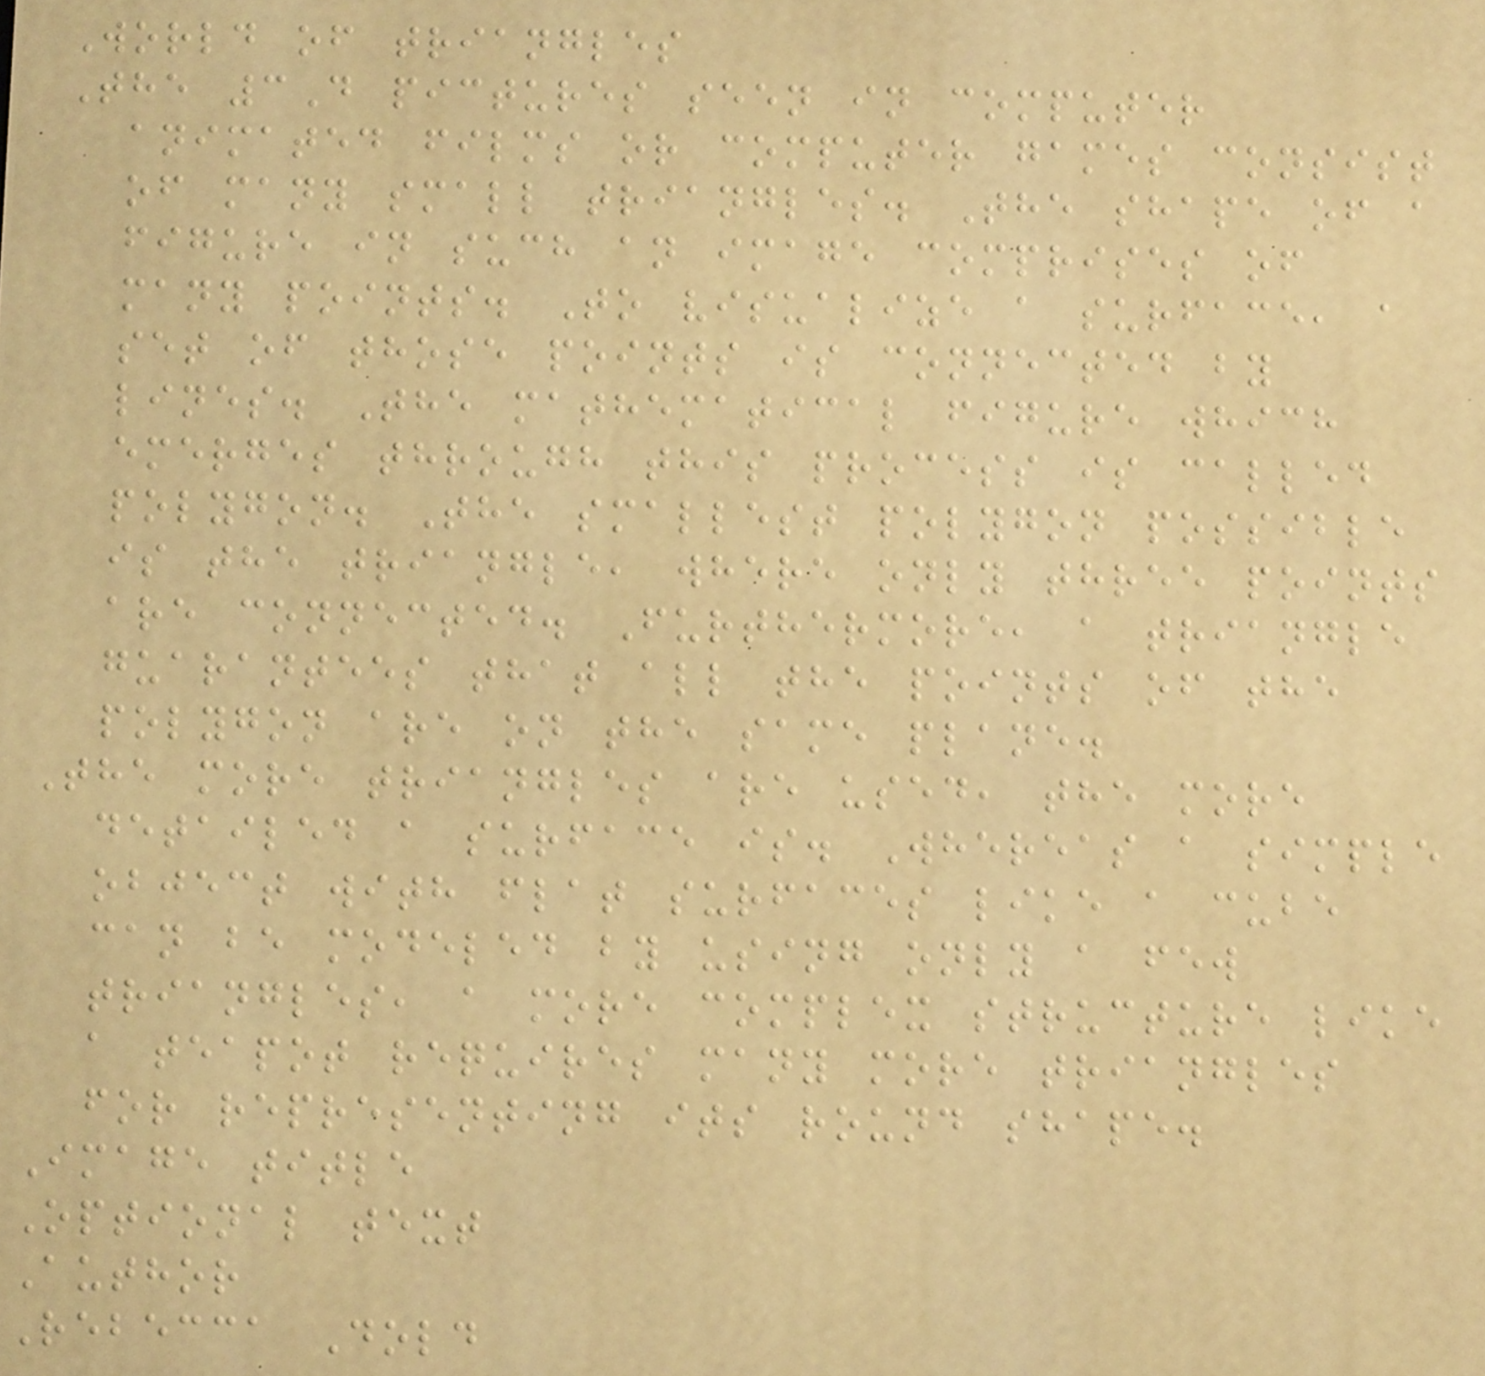World of triangles
The 3D pictures seen in computer
animated films or computer games consist
of many small triangles. The shape of a
figure in such an image comprises of
many points. To visualize a surface, a
set of those points is connected by
lines. The mathematical figure which
emerges through this process is called
polygon. The smallest polygon possible
is the triangle, where only three points
are connected. Furthermore, a triangle
guarantees that all the points of the
polygon are on the same plane.
The more triangles are used, the more
detailed a surface is. Whereas a simple
object with flat surfaces like a cube
can be modeled by using only a few
triangles, a more complex structure like
a teapot requires many more triangles
for representing its round shape.
Image title
Optional text
Author
Rebecca Dold
